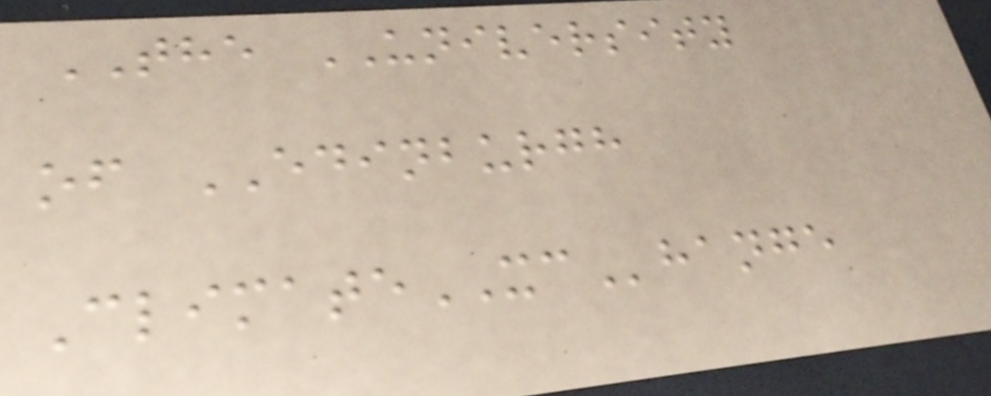THE UNIVERSITY
of EDINBURGH
ClimateXChange
